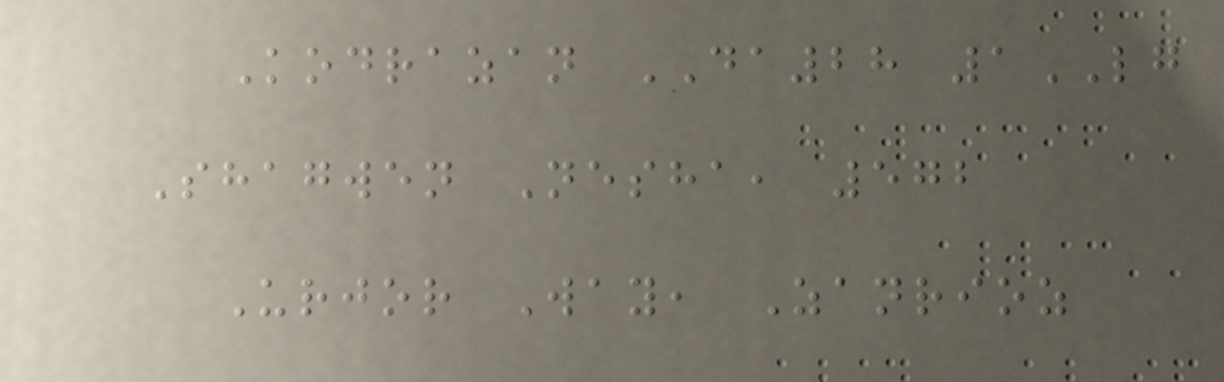Kodrazan DA28 1LG
Shagwen Nesha, 572
Urjor Way, Zanrioz
